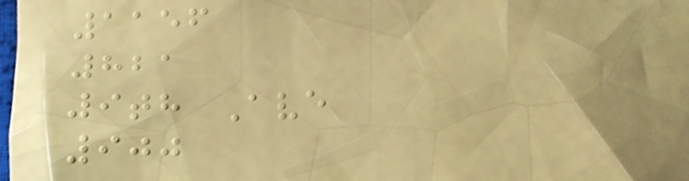1156
821
9th Ave
900
